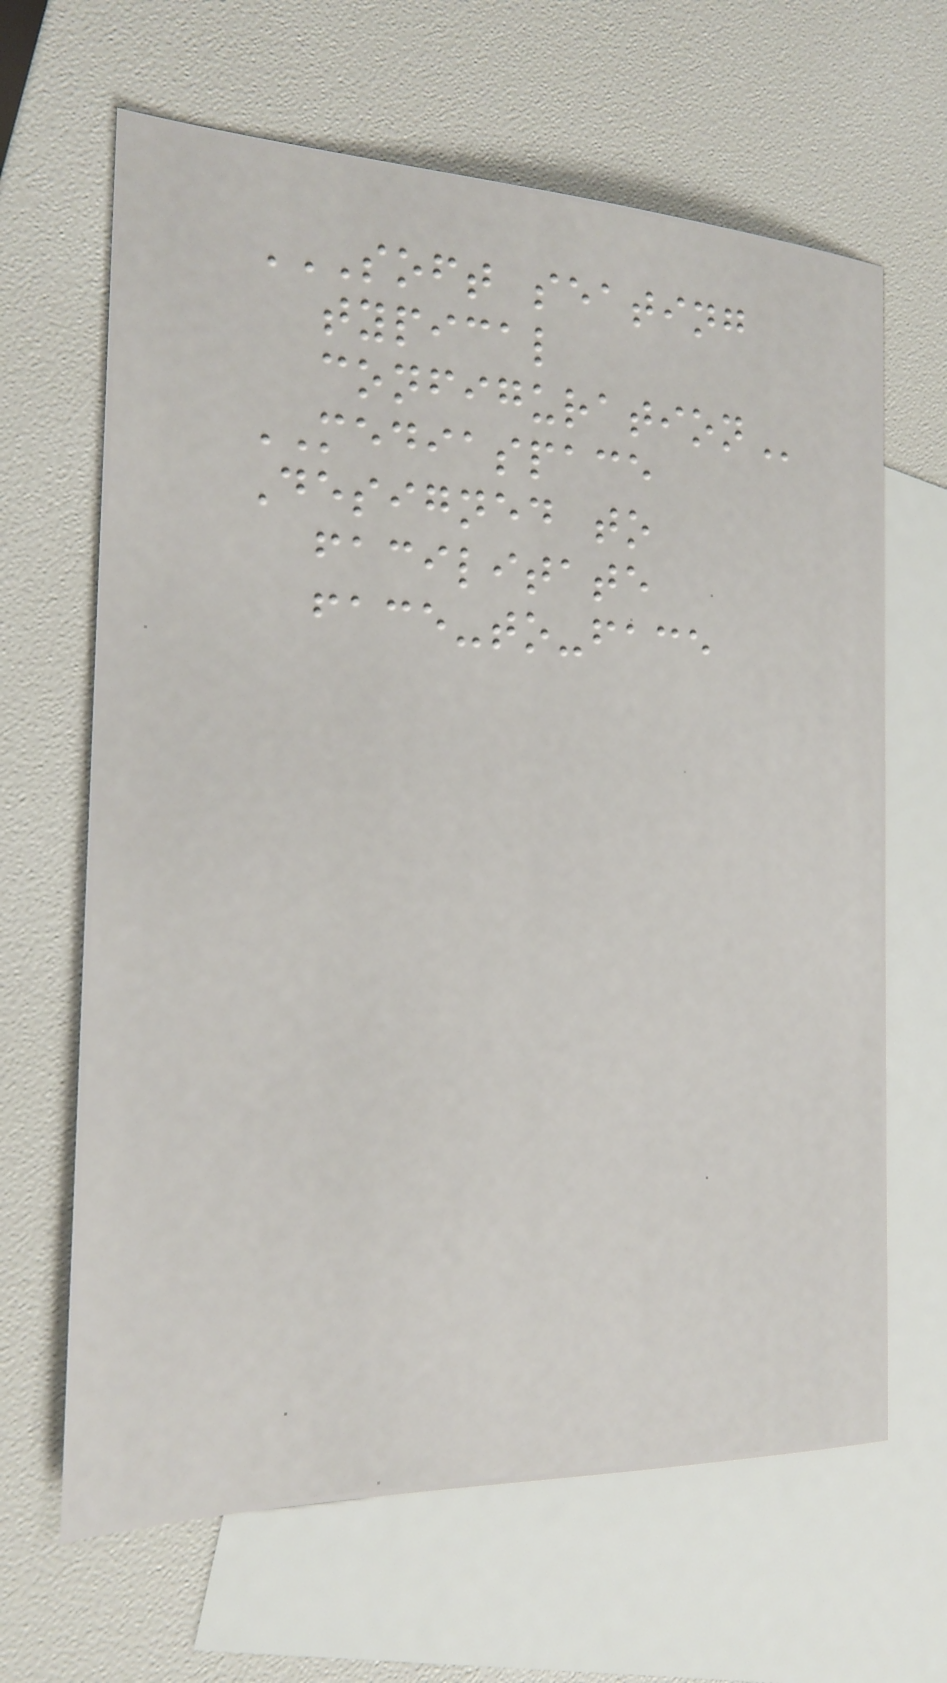SOFT SEATING
TYPICAL
CONFIGURATION
MEDIASPACE
Designed to
facilitate
face-to-face
